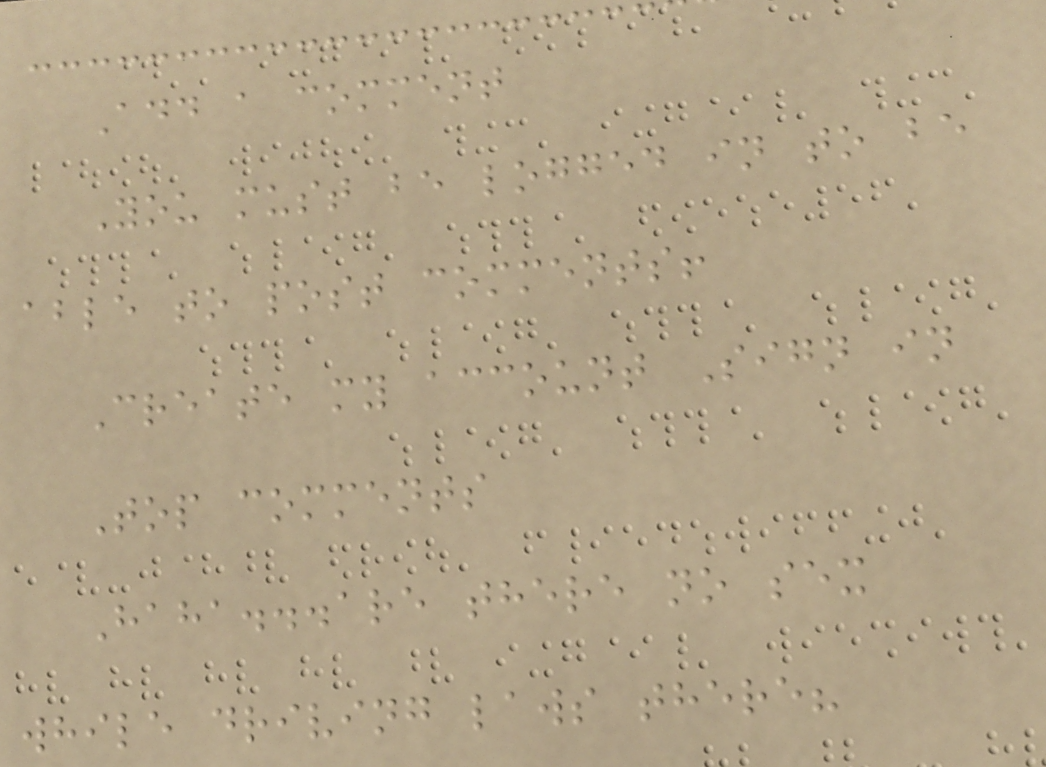Add a comment
You must be logged in to be
able to post comments!
Create my account Sign in
Top comments
Haha...are there no sex
while driving laws there?
